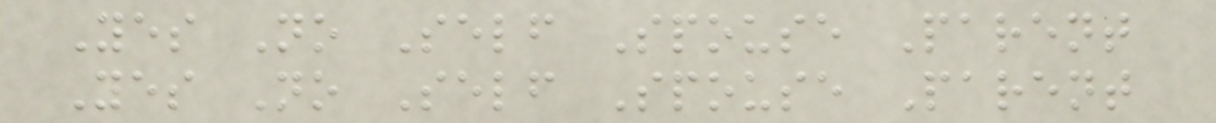Yes No Self Spouse Parent
Yes No Self Spouse Parent
